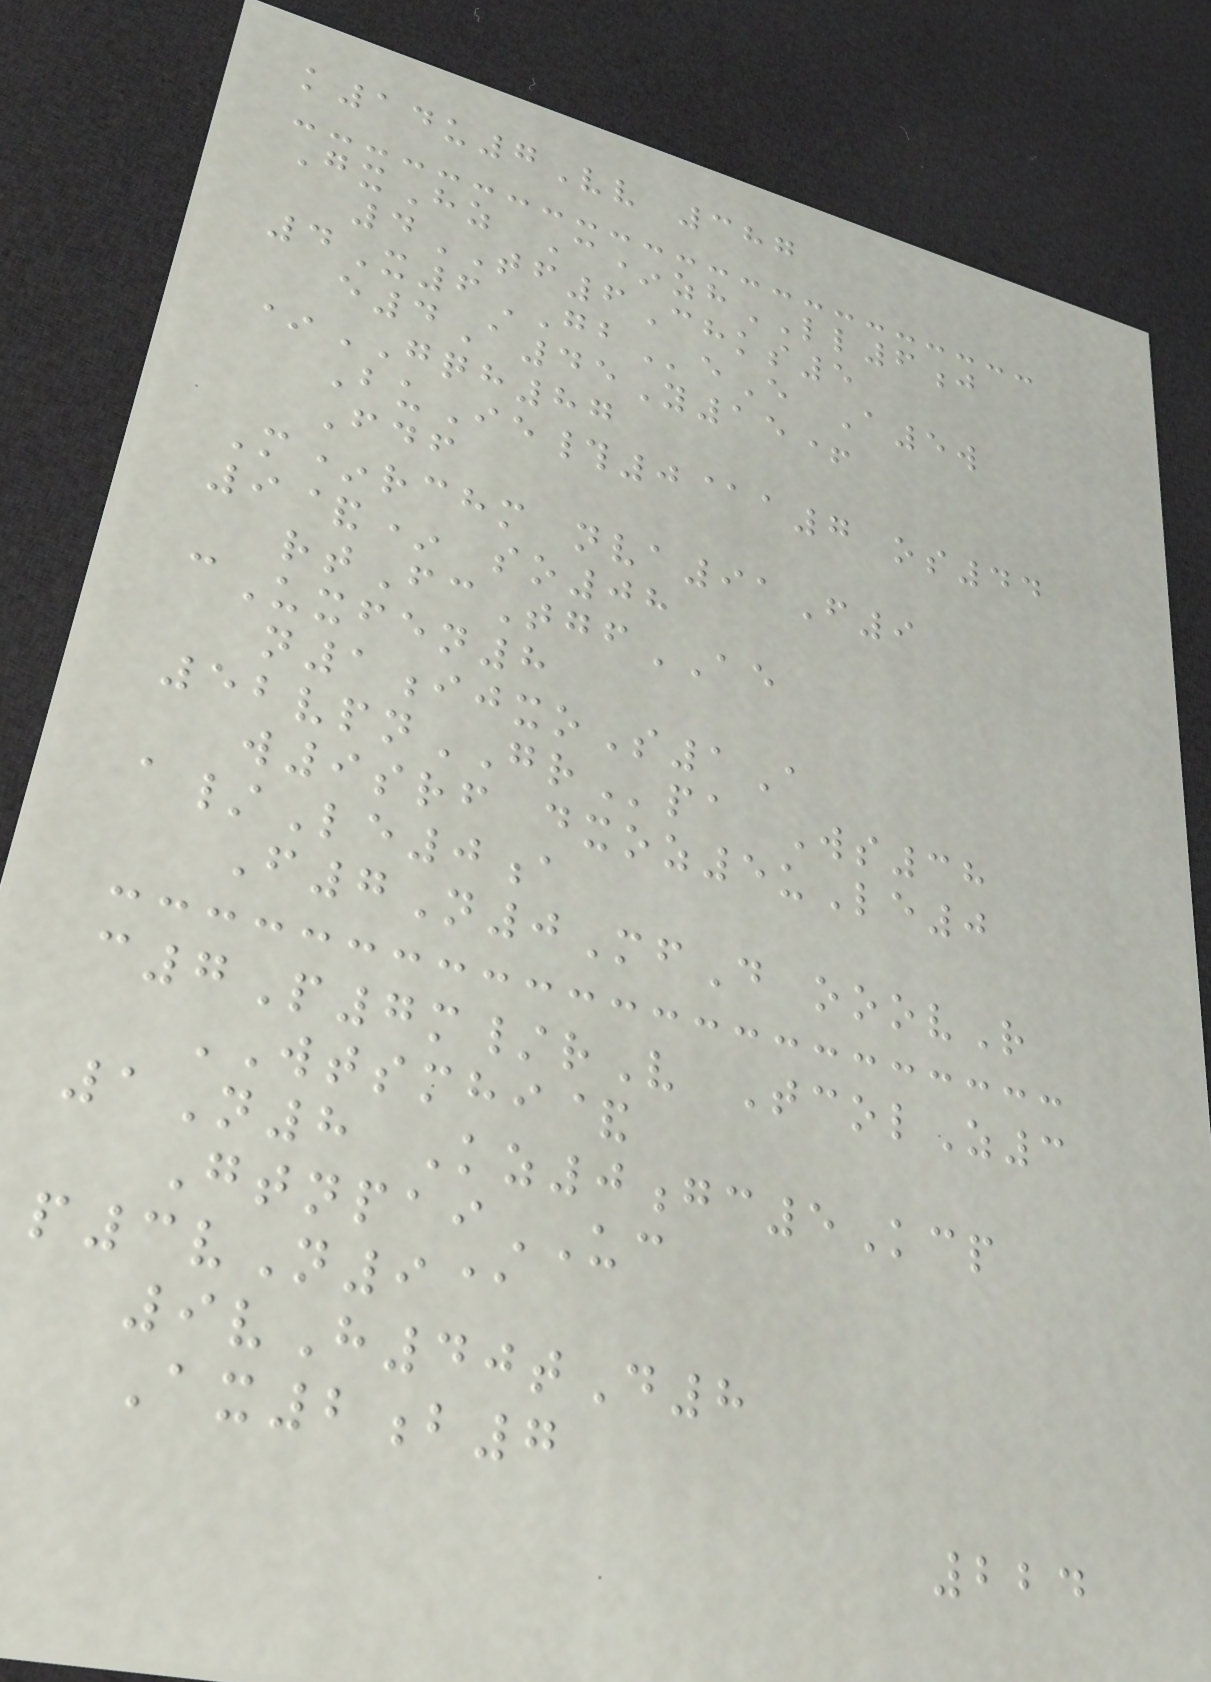k14u7Vv 387
GxHz C*zhLL6j
4TF6Chks5
4X6GBeE A5w
e4A45Y15+
*GQH87
BuIe#0@a7 os44
Fdf
M*rchm nva91F9
9&* so08
rtFcTgfAE
cUxfen8
n1ijxoS1A
52vpnGRpa Ws38
w9srf dxoz5uLe0
a/Le0a
F7N0MfD ooovR
c7P7m/rV TcolZ3
WTSMHI&
1N8 Kz0gc5Kcp
GtnpaiUC
p3vN9@
9vH40tD8
Ax2b7
224
